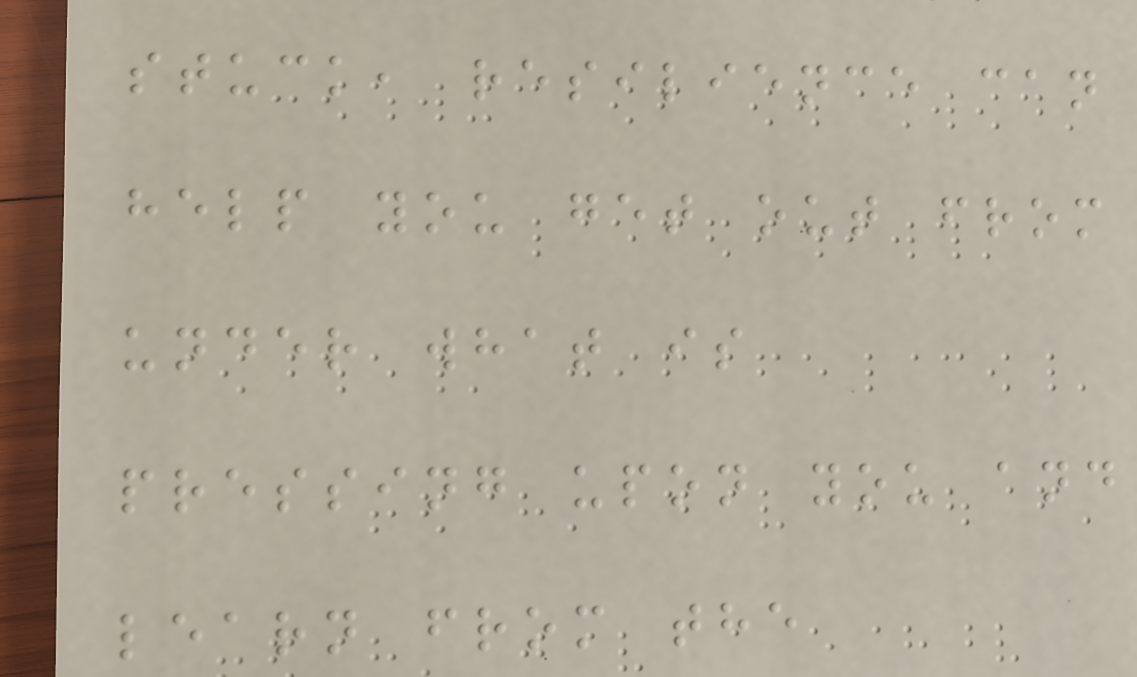stuck, resilience can
help you get out from
under what is
pressing upon you and
learn from the
